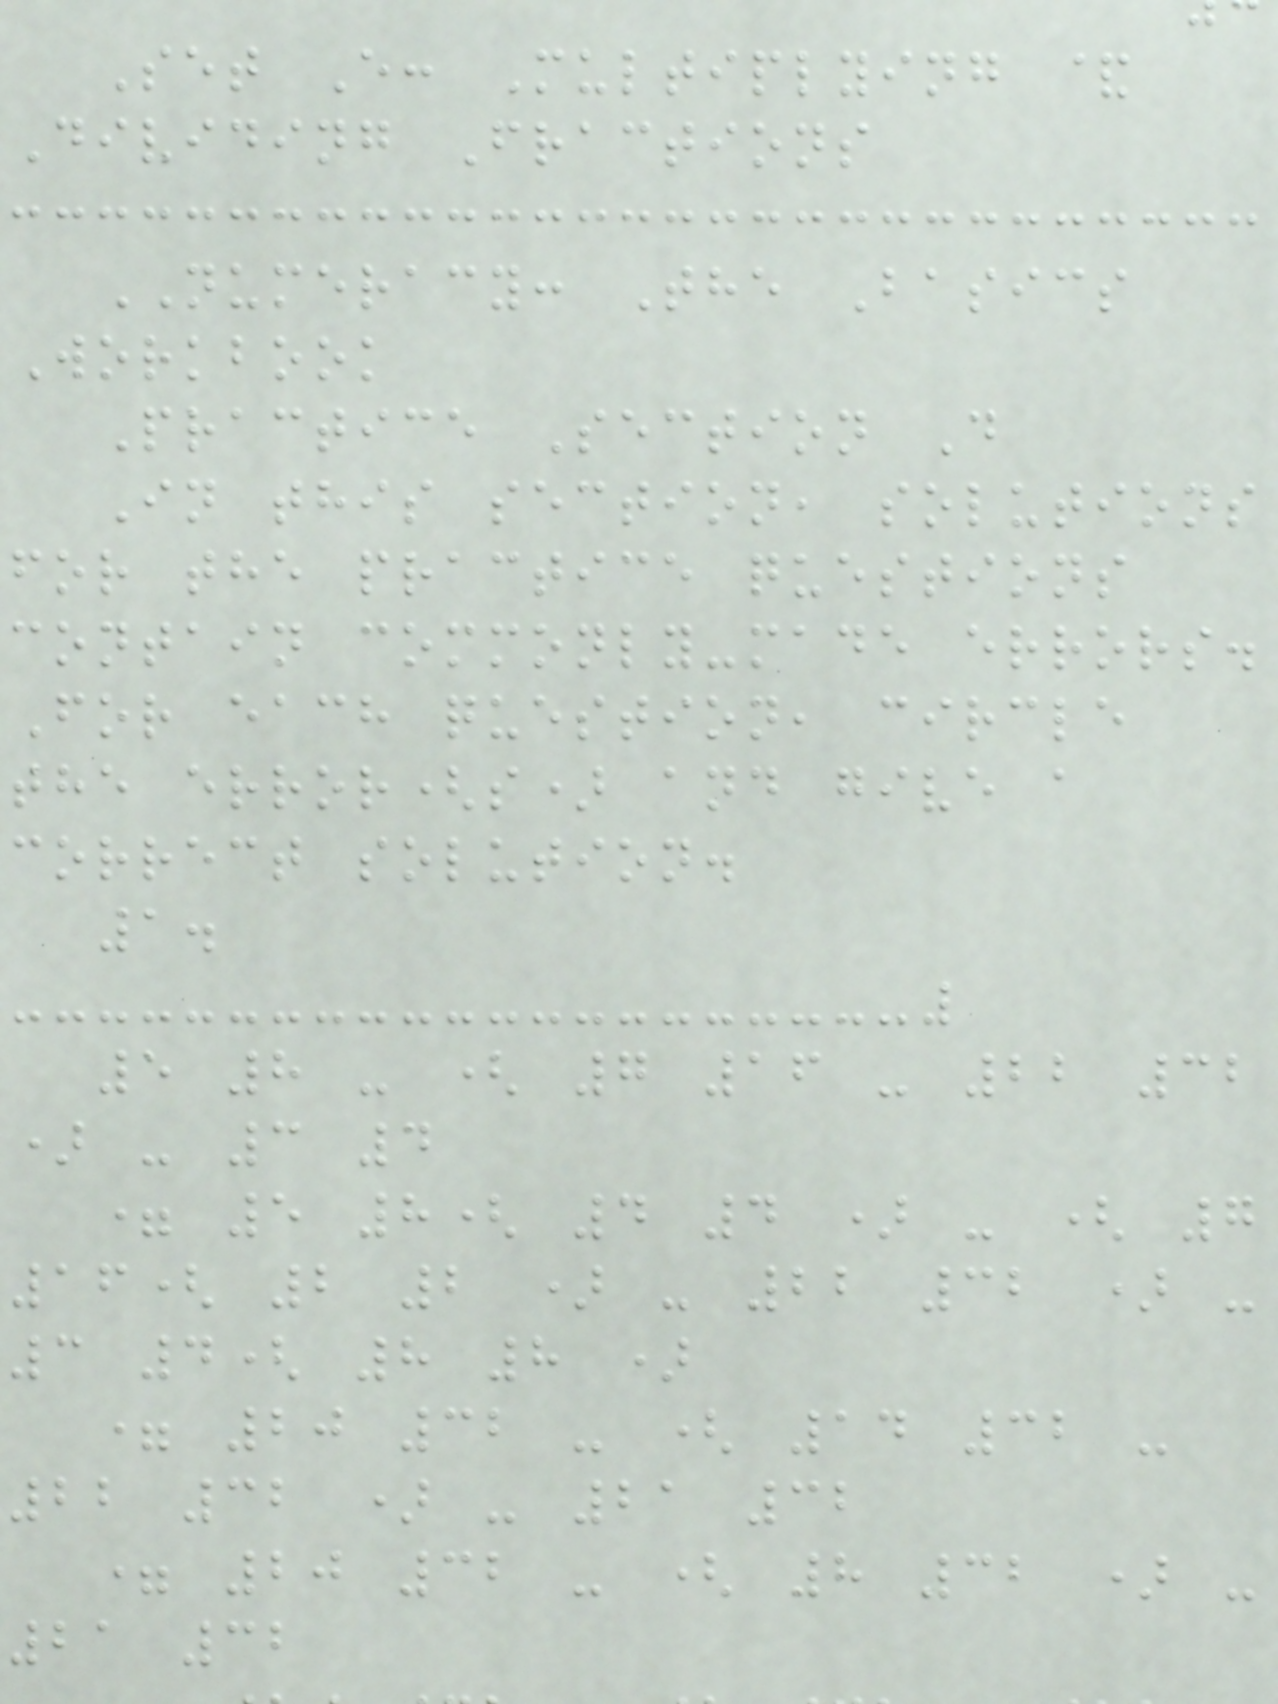Set E: Multiplying &
Dividing Fractions
NUMERACY: The Basics
Workbook
Practice Section D
In this section, solutions
for the practice questions
contain commonly-made errors.
For each question, circle
the error(s) and give a
correct solution.
1.
5 8 - ( 7 16 - 22 32
) - 3 4
= 5 8( 4 4 ) - ( 7
16( 2 2 ) - 22 32 ) -
3 4( 8 8 )
= 20 32 - ( 14 32 -
22 32 ) - 21 32
= 20 32 - ( 8 32 ) -
21 32
